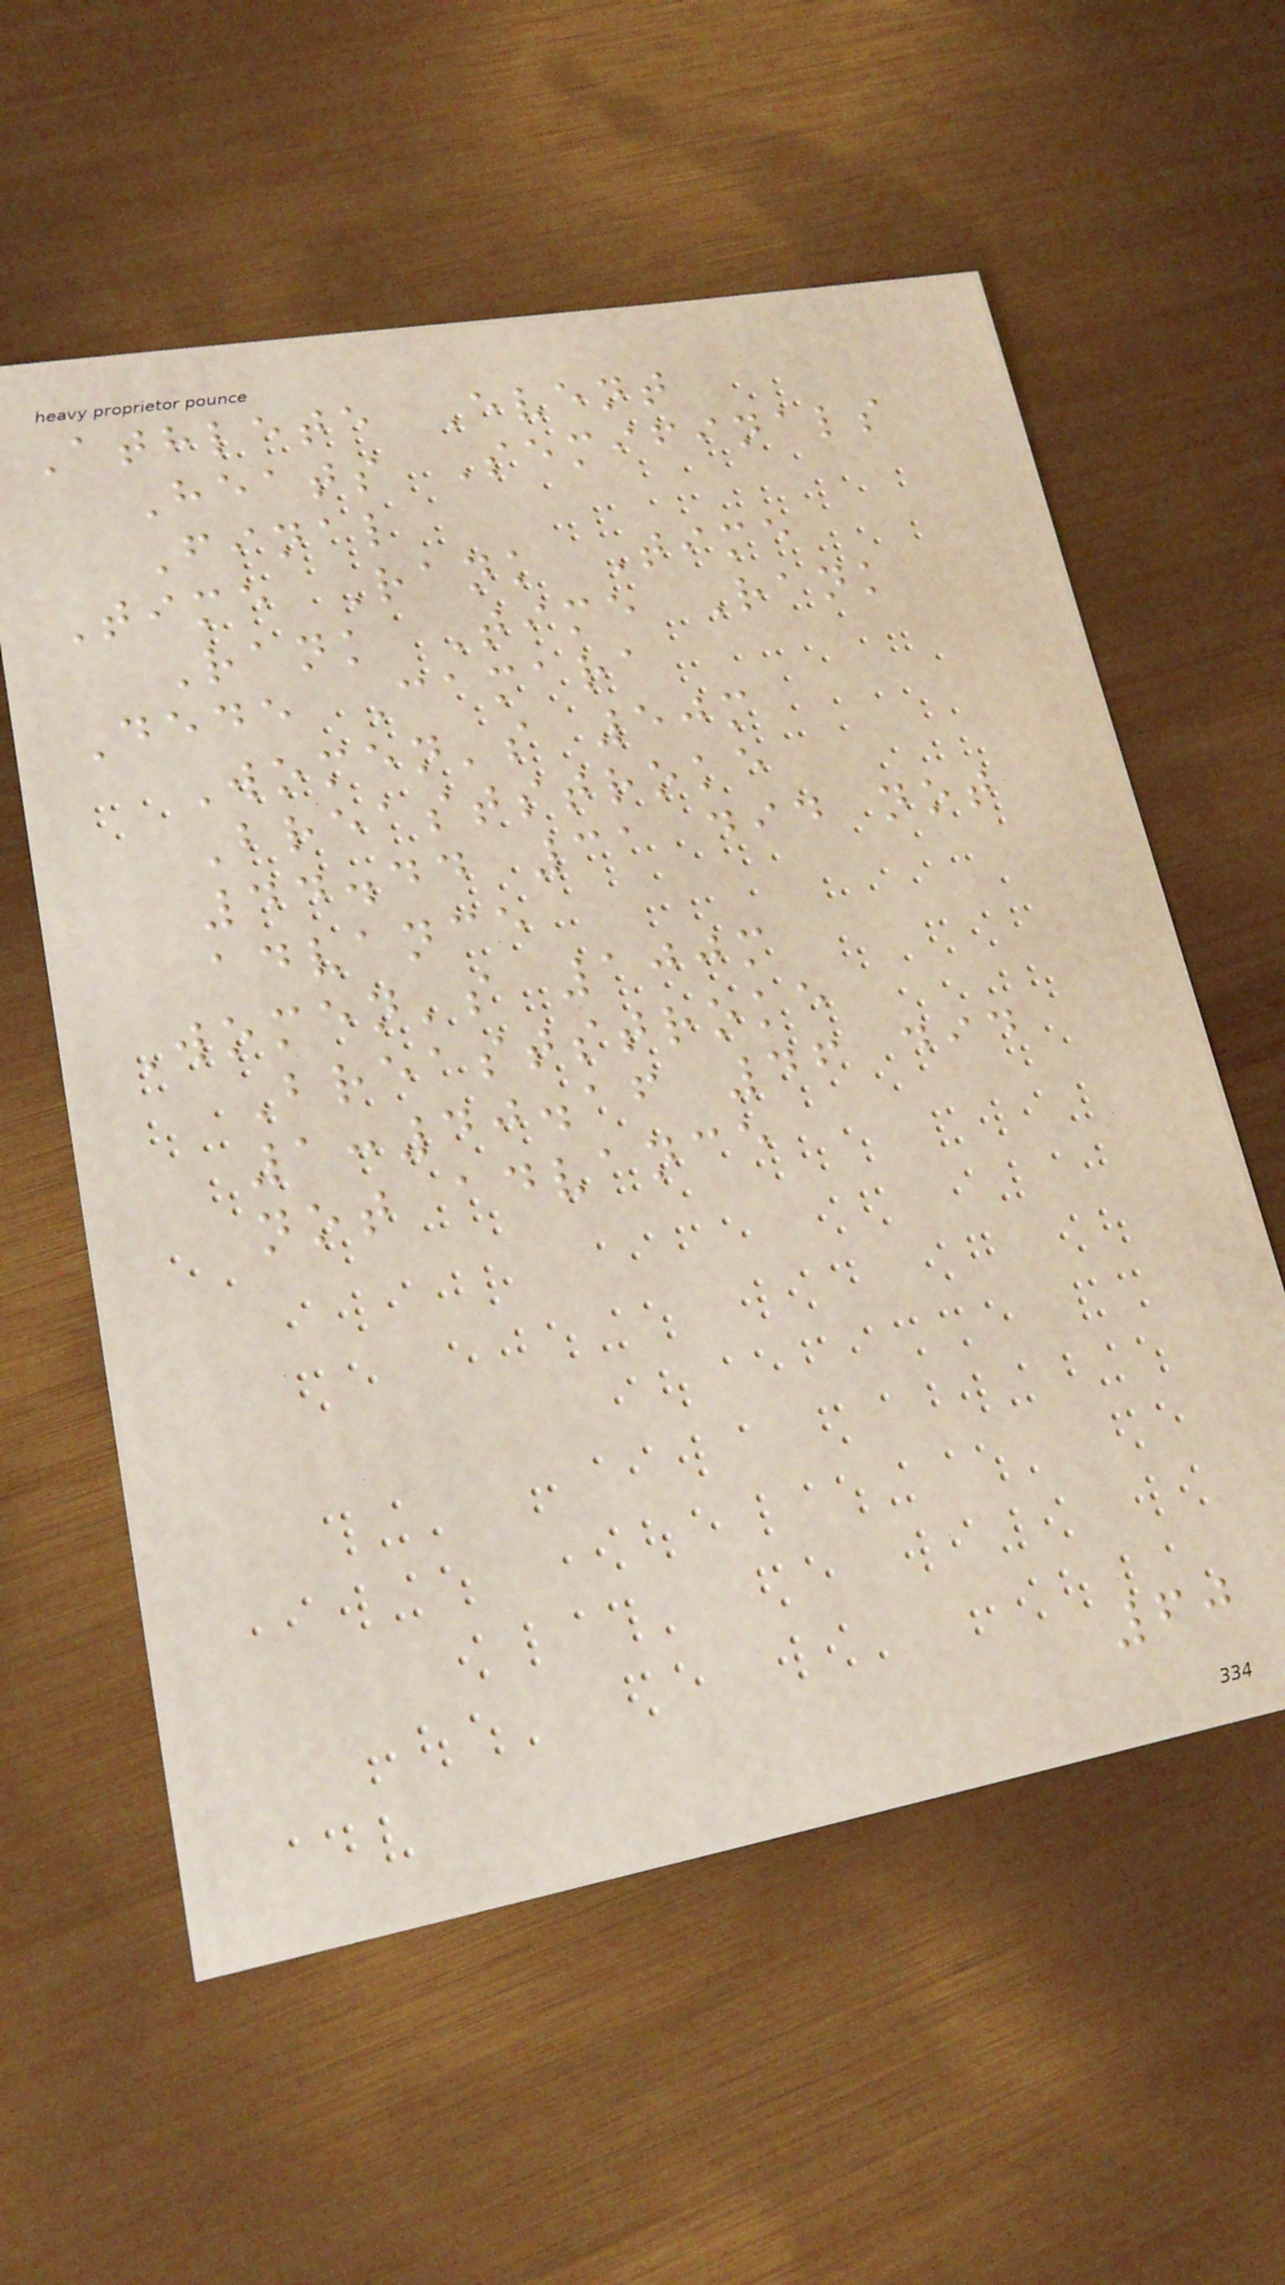Athlete Event
Heats Semifinals
Final
Time Rank Time
Rank Time Rank
Dede Camara
Women's 50m
Breaststroke
44.44 31 did not
advance
Women's 100m
Breaststroke
1:40.16 46 did
not advance
60
